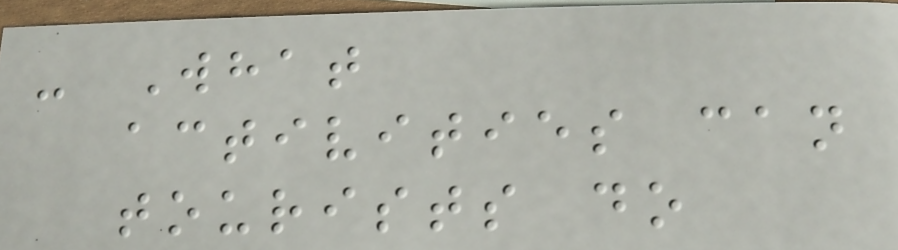- What
activities can
tourists do
